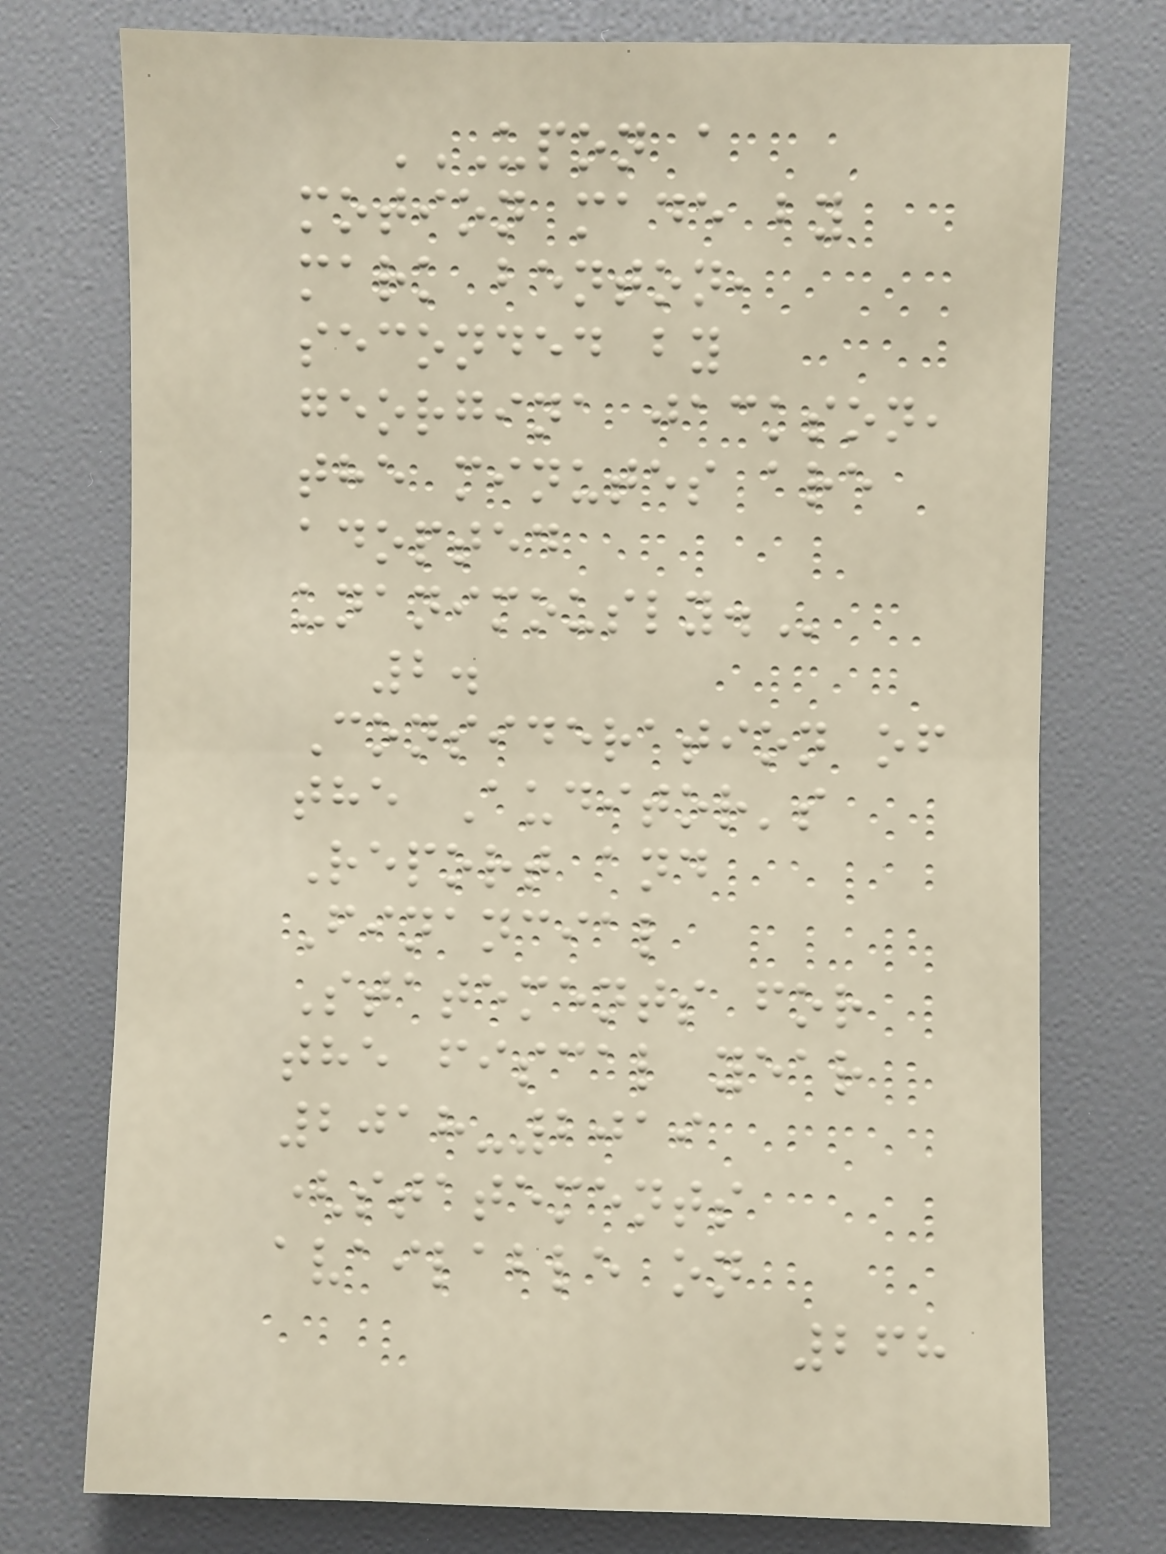UPON A
MOTION MADE BY
MARK BENTON,
SECONDED BY
GEORGINA JACKSON,
THE MINUTES ARE
ADOPTED
UNANIMOUSLY.
2.
Consideration of
the Auditor's
Report and
Financial
Statements for
the fiscal year
2018-2019
(statements
available on
268
